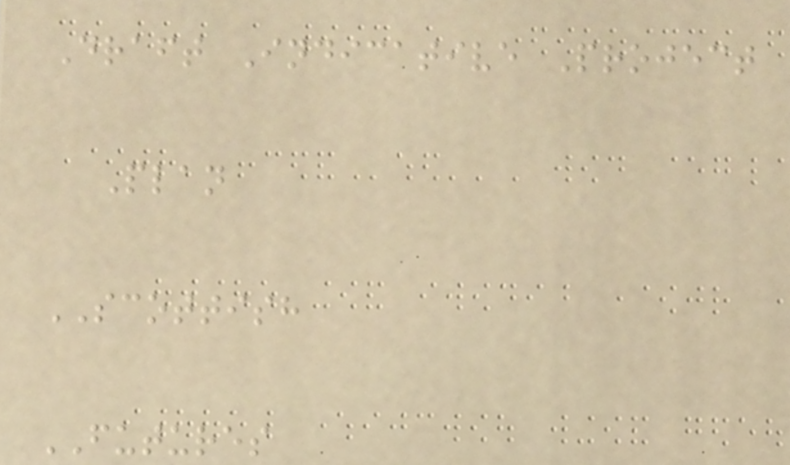Draft Indicative Project
Plan
SCOTTISH
FUTURES
